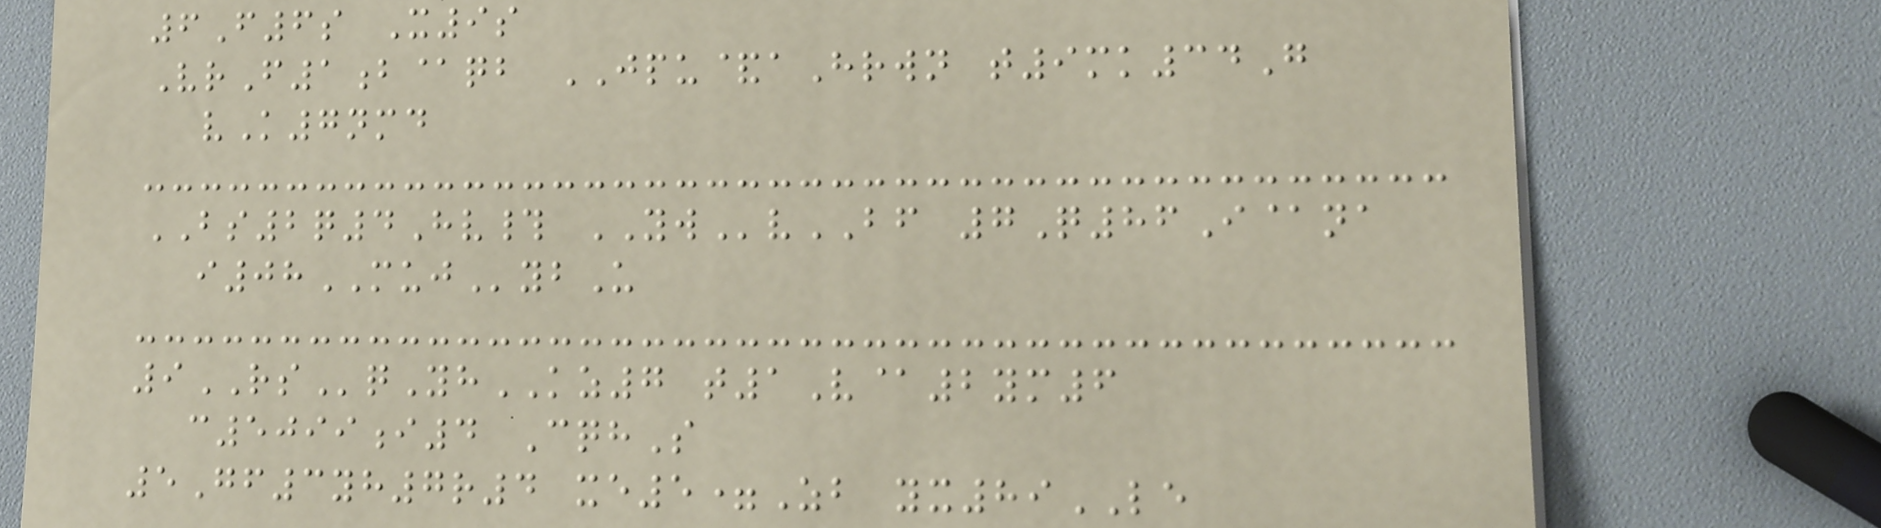6F6s X9s
VrF1b@qb JPU&aHrwn t9mk34G
vK7nmd
BS2q4Hv# YWvBF 7Q86I@na
i08MUJybU
9RSqYhKZ7 t1V@2ym6
c5099i4 CqhS
5Gf3yh7r4 xe5=Zb yx89LE
